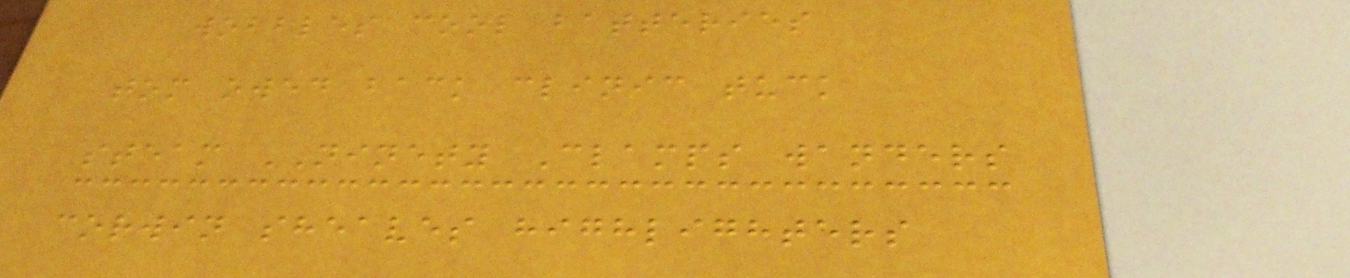wobbles cool batteries
tom owed back clinic tuck
steam NINETY Clamps wanders
corwin sheaves highlighters
